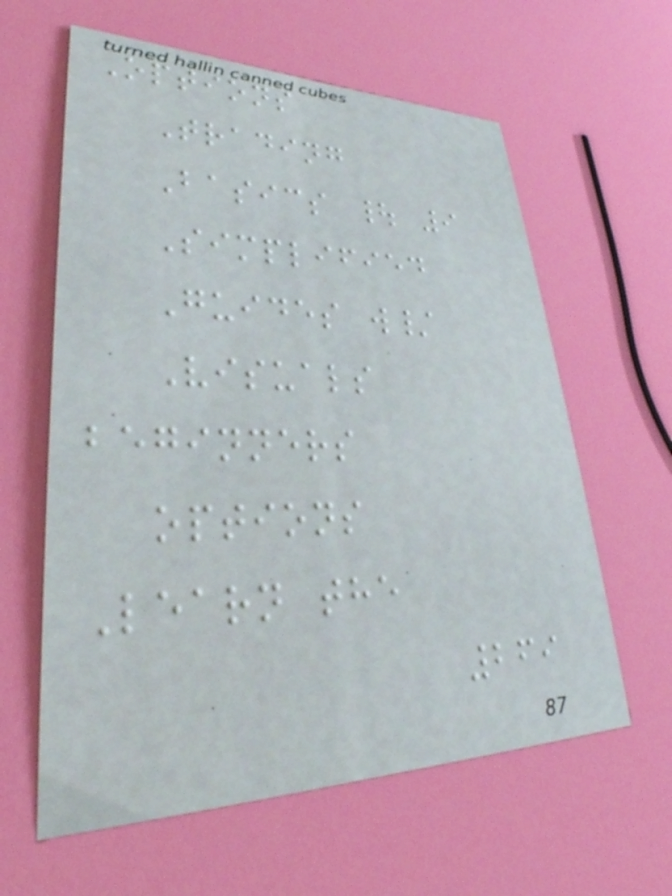Options
Trading
Basics | 9
Simplified
Guides w/
Visuals
beginners
options
Learn the
269
